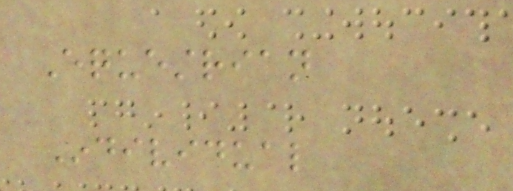Equestrian
Individual
